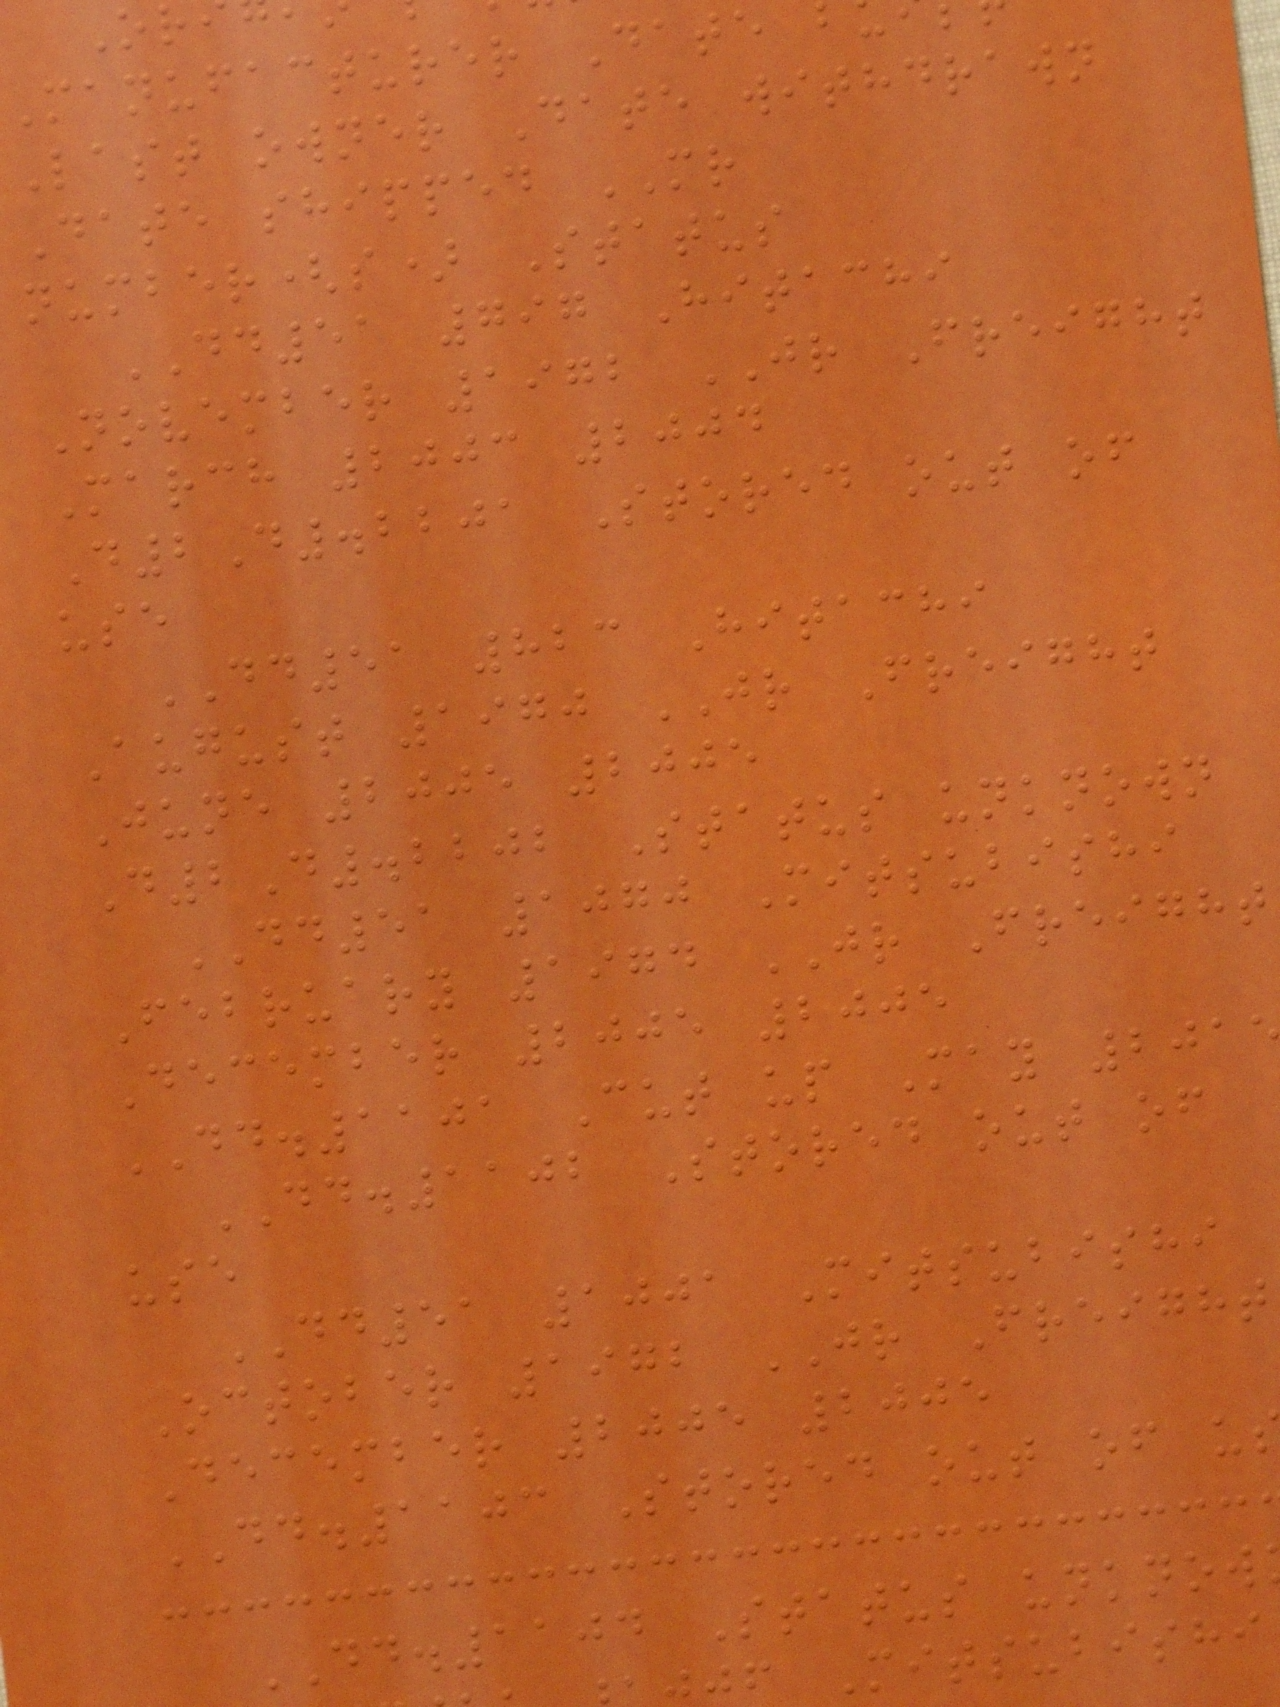Manufacturer Date
Last owner Date withdrawn
Date shipped MR
number(s) Status
DD51 797 Hitachi
November 1972 JR Freight
March 2003 2004
D2D.2201 Stored out of
use
DD51 823 Hitachi
August 1970 JR Freight
June 2005 2005
D2D.2202 Status unknown
DD51 1070 Mitsubishi
February 1974 JR Freight
December 2005 2005
DD.1101 Cut up May 201
DD.1102 Stored out of
use
DD51 1001 Mitsubishi
October 1972 JR Freight
December 2005 2005
DD.1103 Stored out of u
DD.1104 Status unknow
f Mitsubishi
